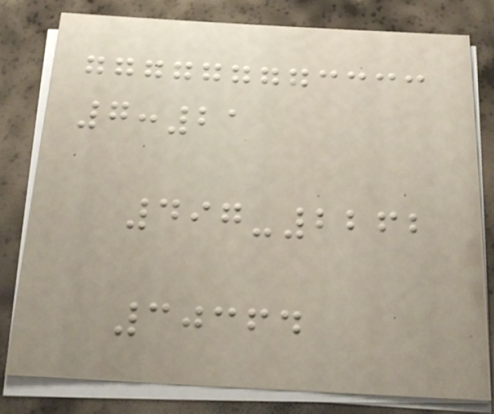7:21
497-2262
30364
